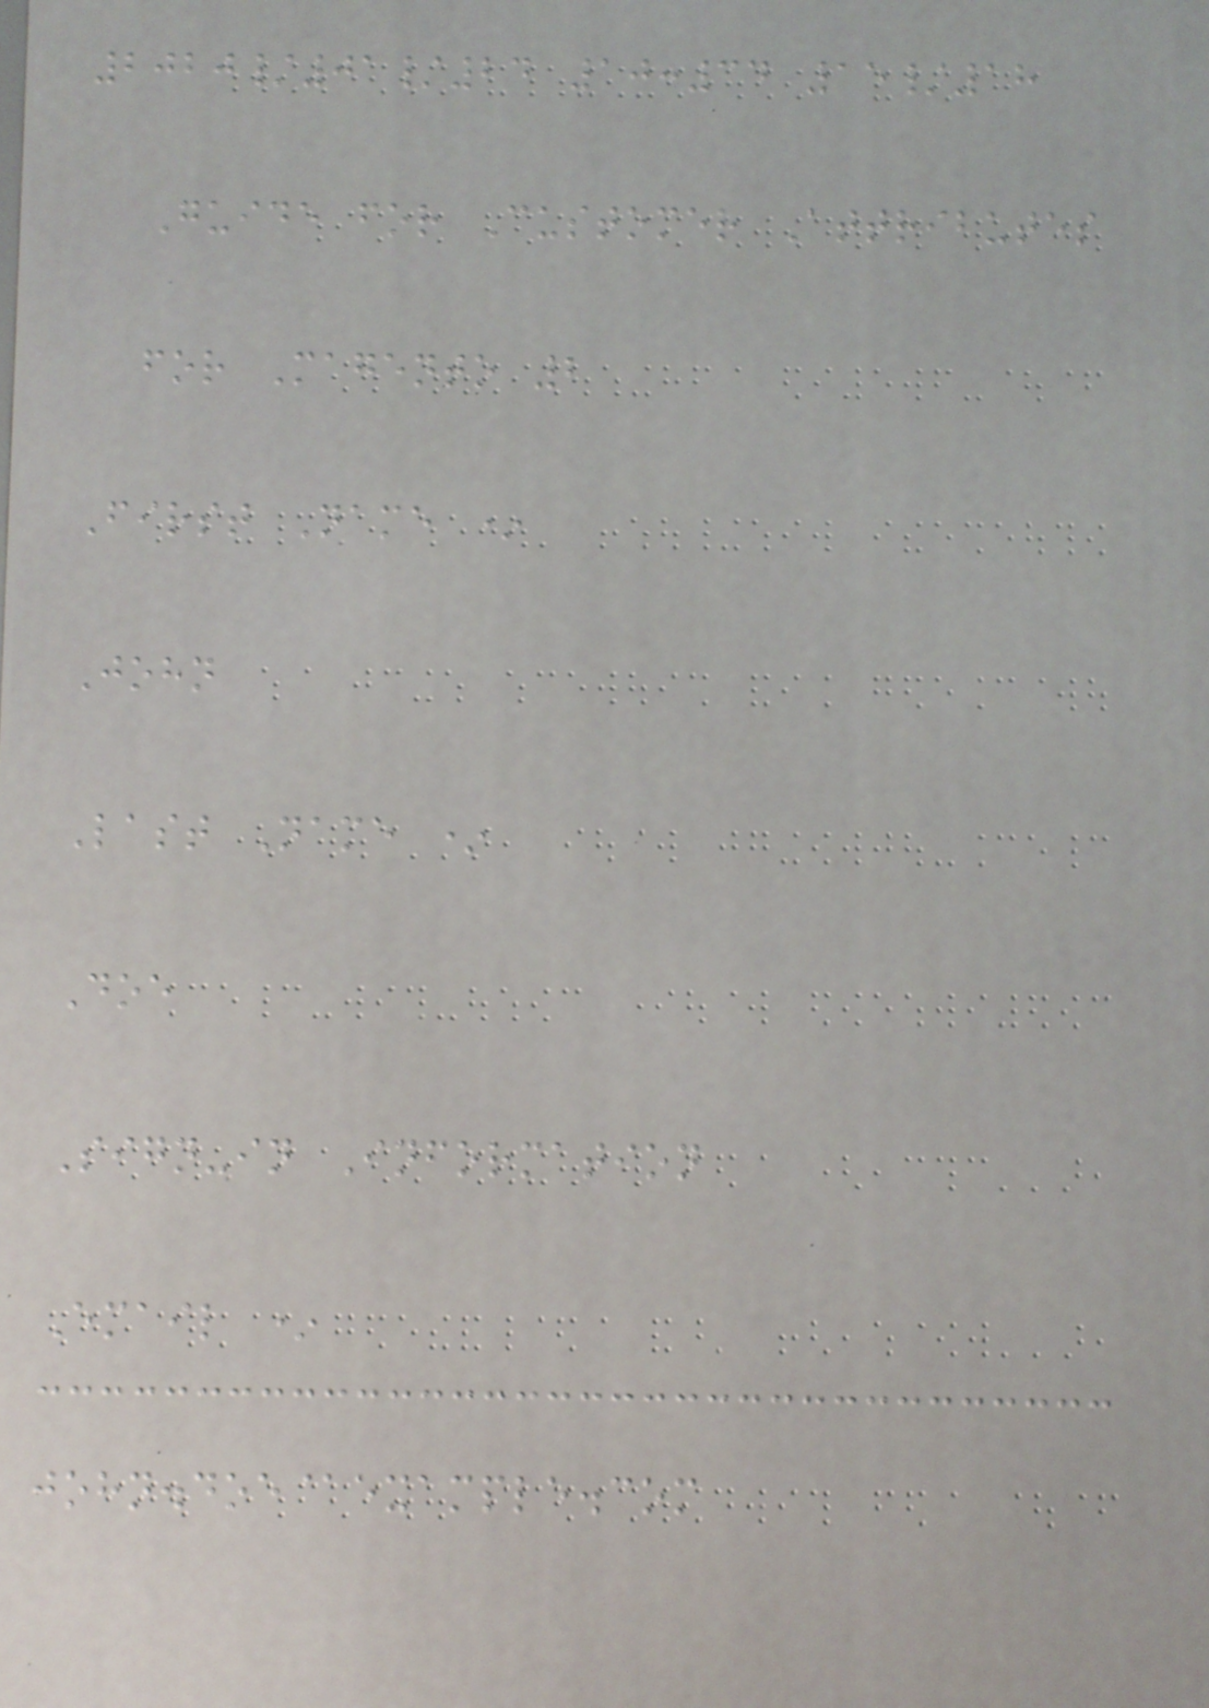2020/01/24 10:34 15/18
Guide for Customer Attributes
for Magento 2
First Name *
John
Last Name *
Doe
Sign-in Information
Email *
john.doe@example.com
